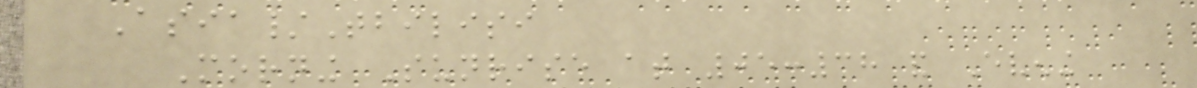Asia/Tbilisi
Morning Sunrise at 05:38 and Evening
